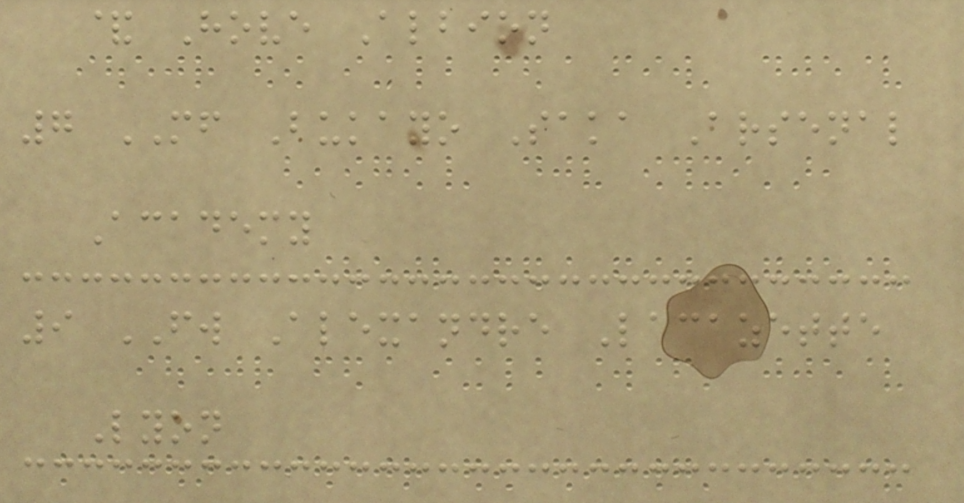& Hove Albion
7 MF Bukayo Saka Arsenal
Academy
9 FW Alexandre Lacazette
Lyon
